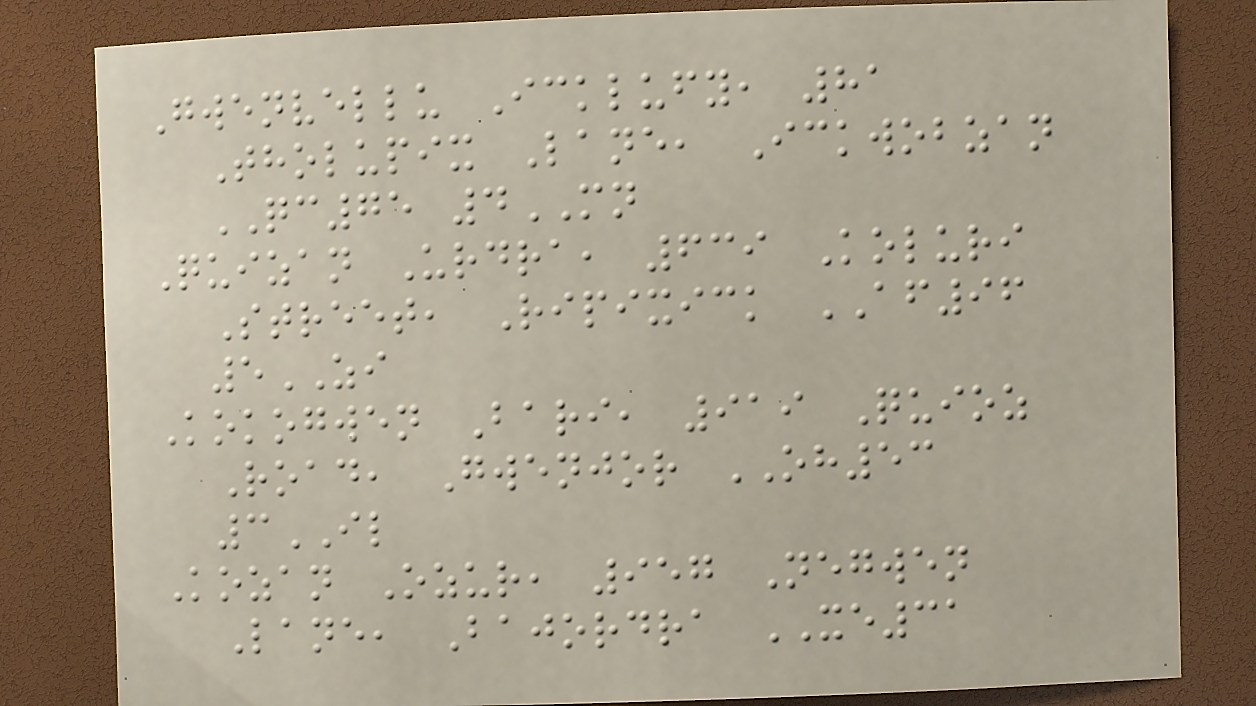Gwenvellu Icklufy, 81
Tholupix Lane, Ickwobzan
QC75 4MN
Quizan Urdra, 639 Koluri
Street, Ripixick AF96
5ZI
Kokogwen Bari, 919 Quioz
Road, Gwenjor OH53
3IL
Kozan Ozur, 957 Negwen
Lane, Bajordra XE31
